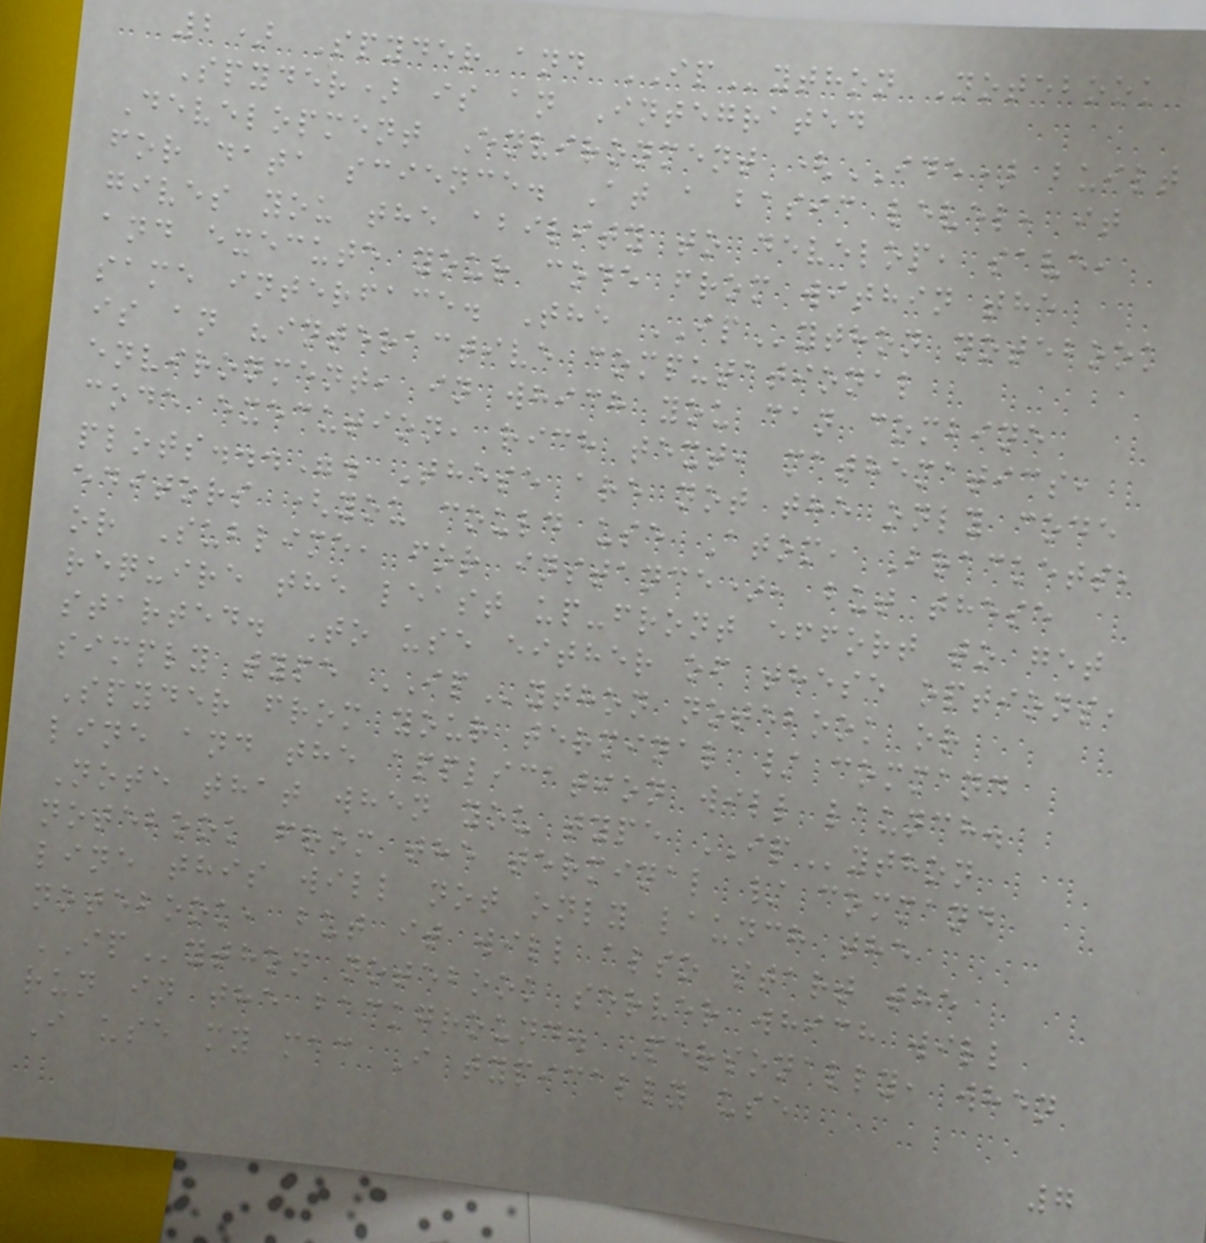2) Spyder and IPython Notebook
Spyder) is an Integrated
Development Environment (IDE) built
for data science. At a basic level, it
gives you the ability to develop, save,
and execute your code from within the
same interface. The IPython notebook
is an "interactive computational
environment, in which you can combine
code execution, rich text, mathematics,
plots...". These are not the only code
editors (you could use Atom, Brackets,
or Sublime, for instance), but these
require the least up-front effort to get
started. To use either of these options,
simply type IPython notebook or
Spyder from your terminal / command
line and the application will launch.
Note that when you type IPython
notebook from the terminal / command
line this will not only launch the
notebook, but it will also start the
IPython notebook server which will
run in the background. Personally, when
I use my mac I typically use
7
